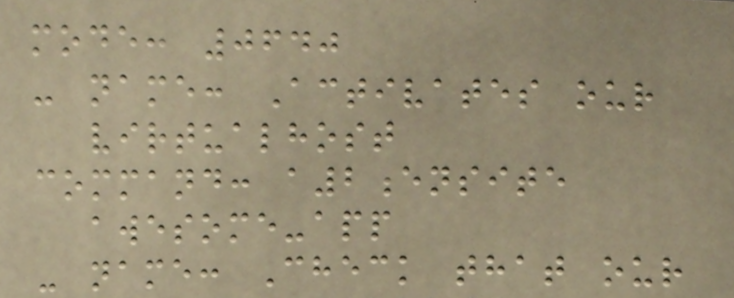mode: 0640
- name: Activates our
virtualhost
command: a2ensite
awesome-app
- name: Check that our
